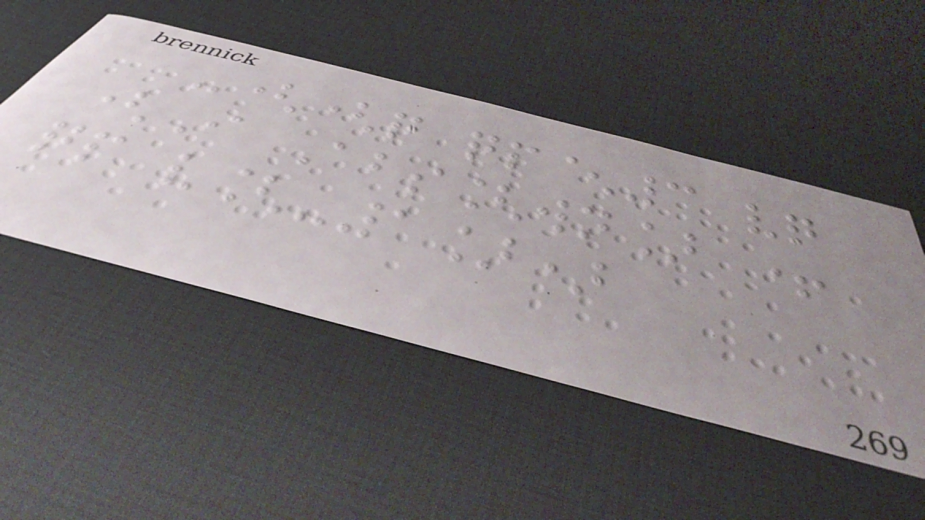-((q qp^3 vq
(I Abs[wn] +
qp v[-1])
